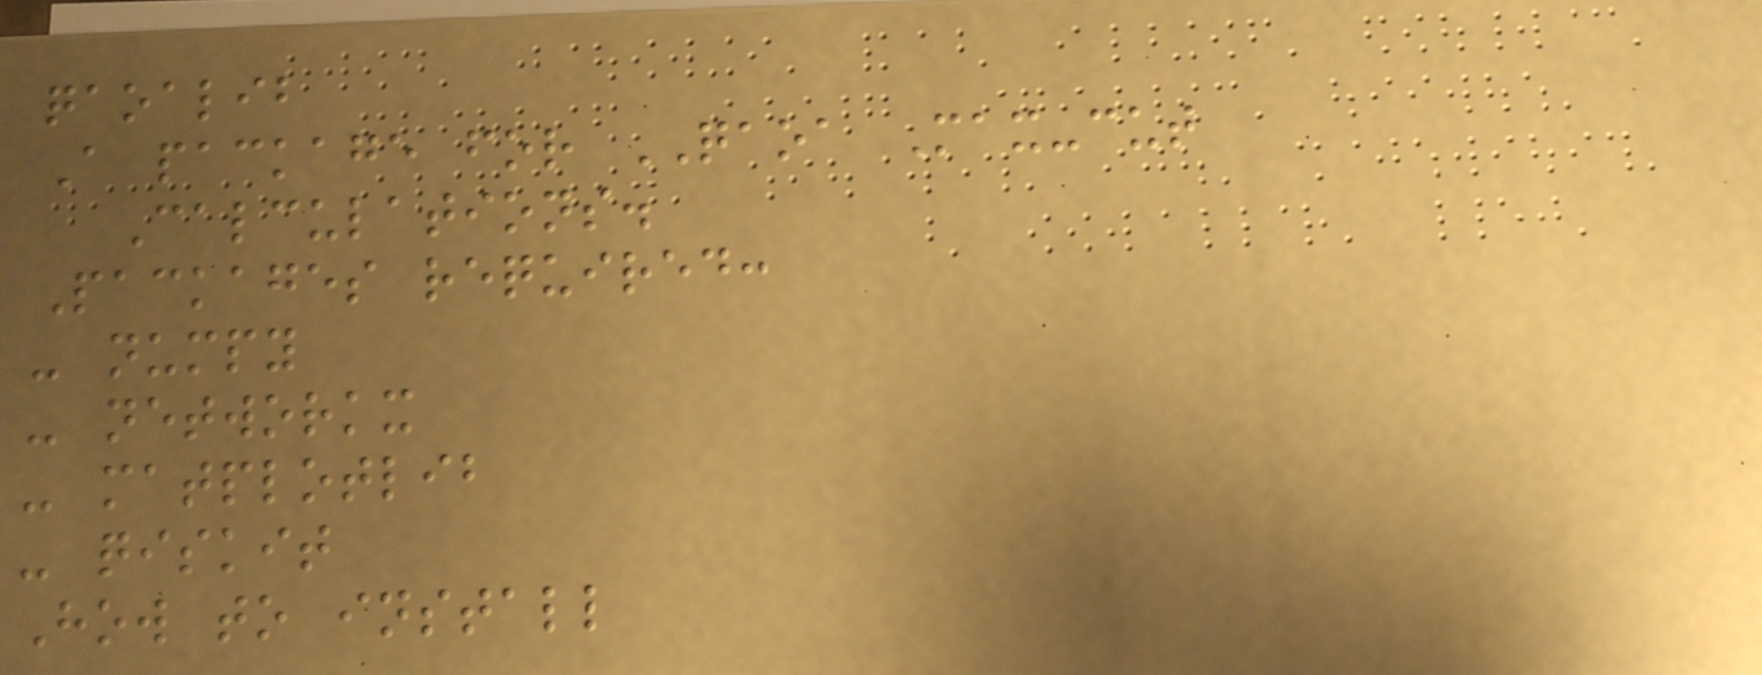qaoalib
A package for QAOA Max-cut
Calculations.
Packages required:
- numpy
- networkx
- matplotlib
- qiskit
How to install
